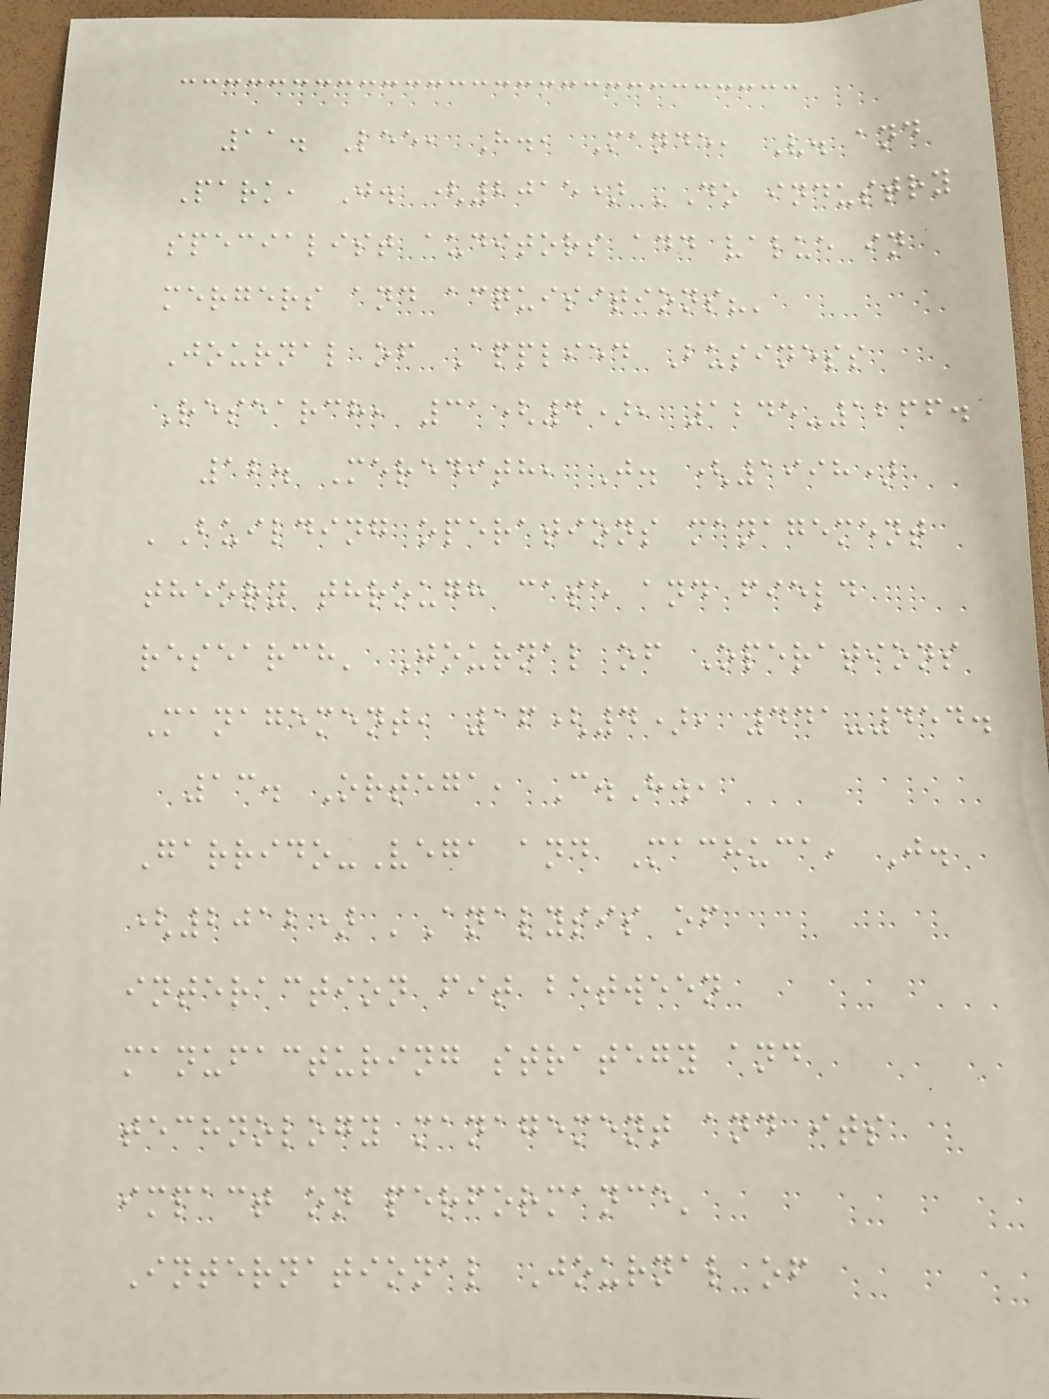11. Lee, H., Mande, V. and
Park, J. (2015) 'Do industry
specialist auditors add value in
mergers and acquisitions?'
Journal of Applied Business
Research, 31(4), 1245-1266.
12. Meredith, J. (1998)
'Building operations management
theory through case and field
research' Journal of Operations
Management, 16(4), 441-454.
13. Ortega, C.H.,
Garrido-Vega and Machuca, J.
(2012) 'Analysis of
interaction fit between
manufacturing strategy and
technology management and its
impact on performance'
International Journal of
